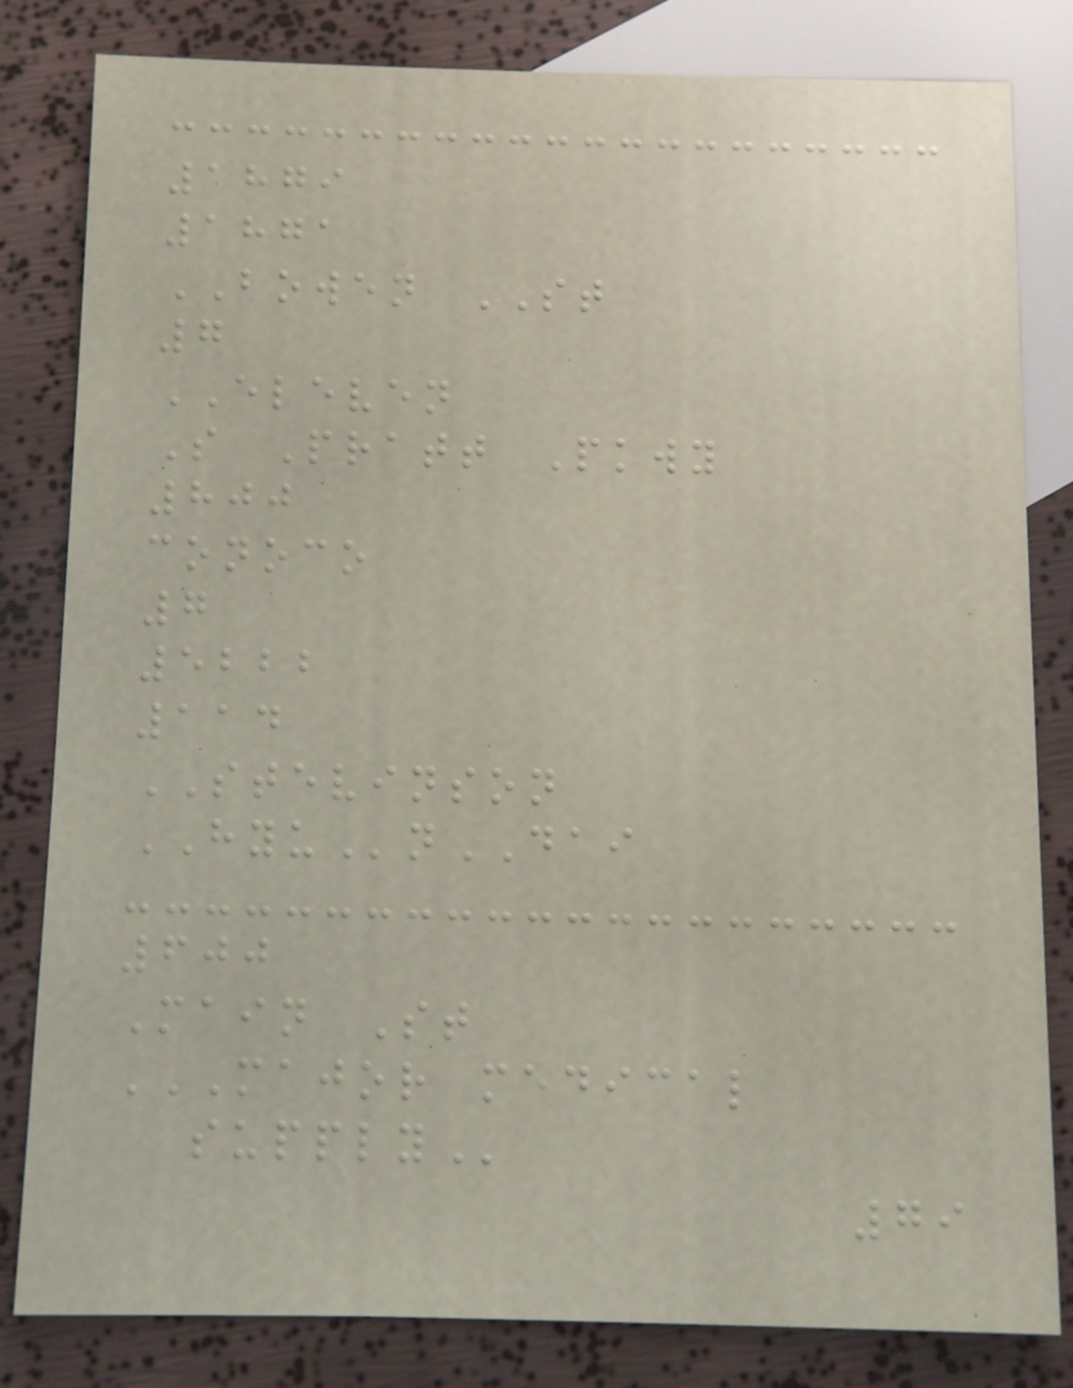1879
1871
BOWEN ST
7
ELEVEN
S Pratt Pkwy
800
conoco
7
5222
114
STEVINSON
HYUnDAI
600
Main St
MAJOR MEDICAL
SUPPLY
79
